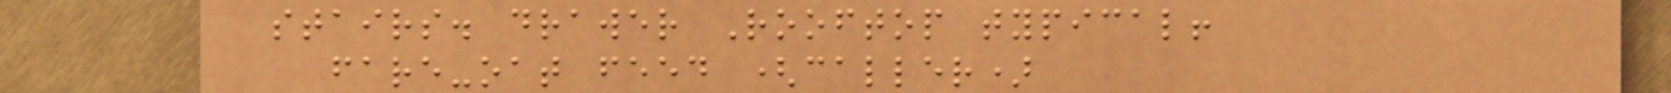stairs. drawer Rooftop typical!
fare-oat feed (caller)
